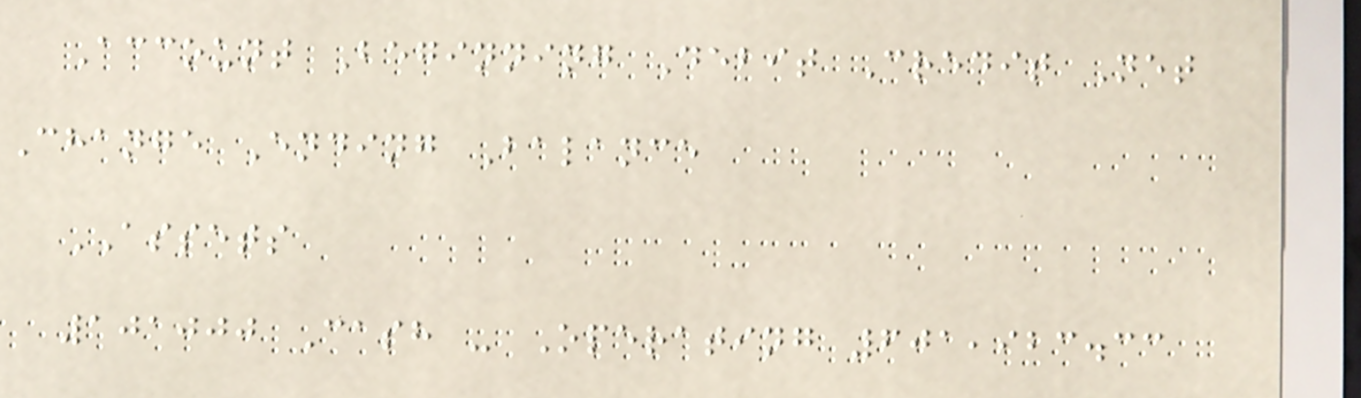Account Beginning Debit Credit Net
Change Ending Balance
ASSETS
101000 Cash - Operating 601,923.33
